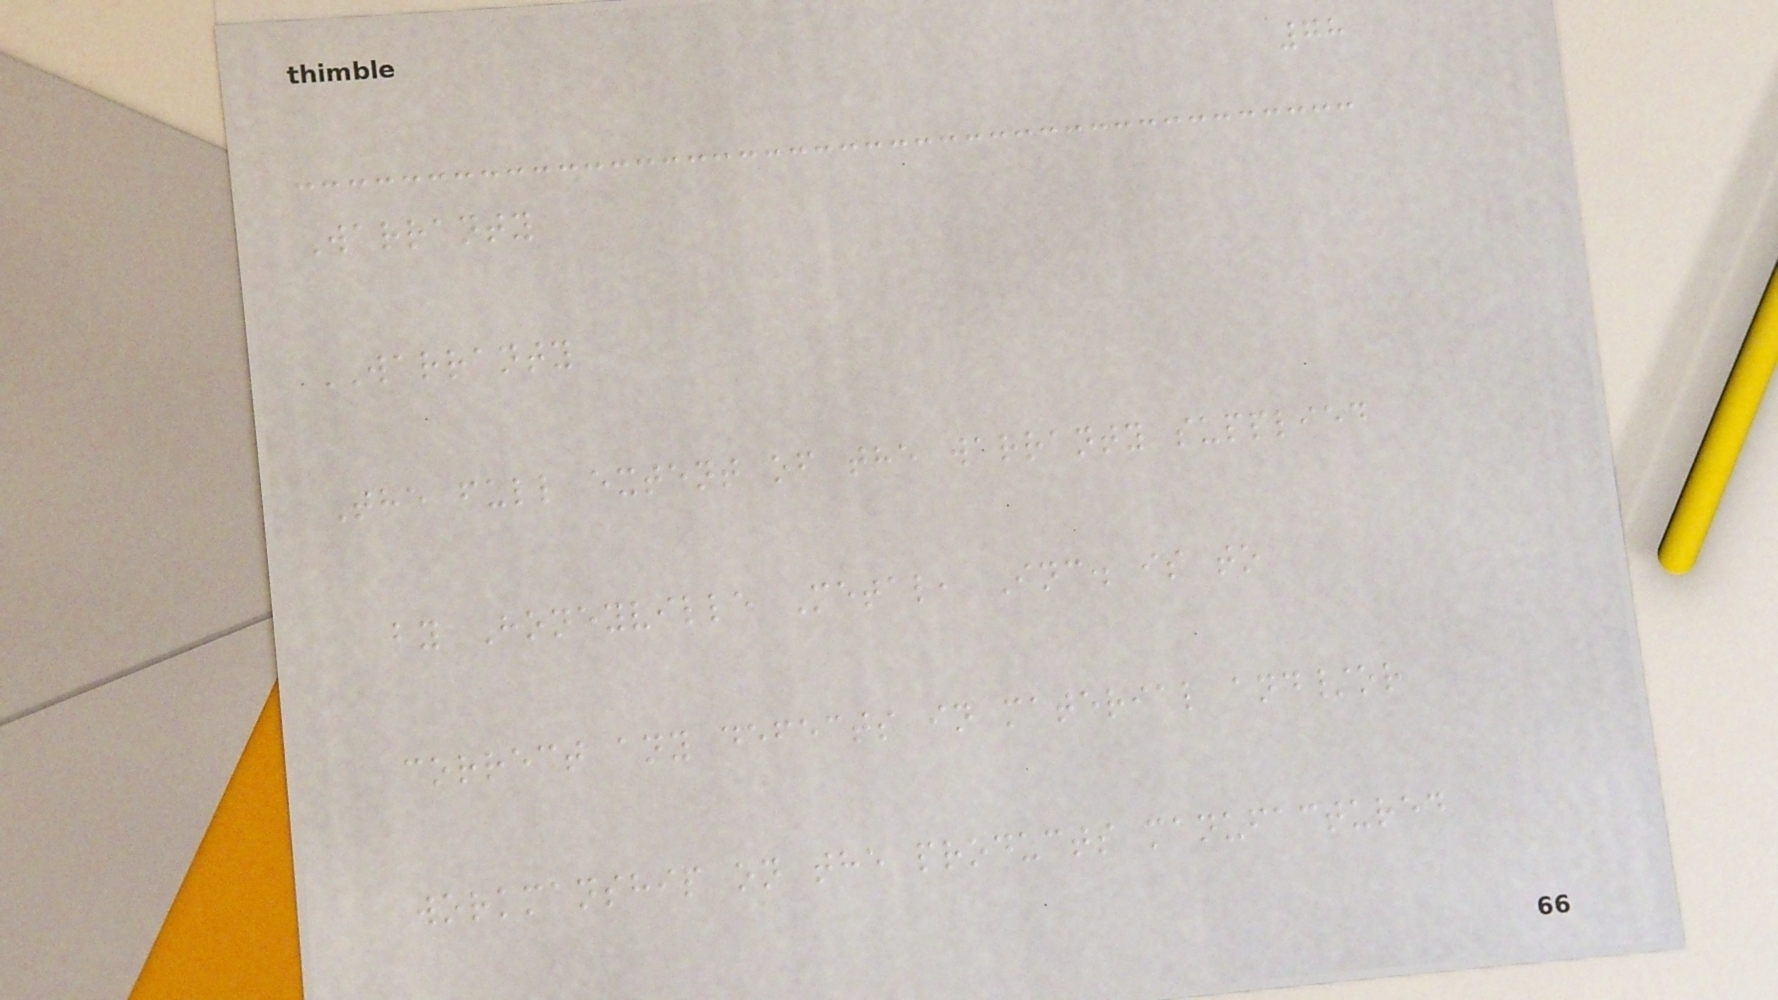78
Warranty
WARRANTY
The full extent of the warranty supplied
by Honeyville Metal, Inc. is to
correct any defects in material and/or
workmanship on the products manufactured
